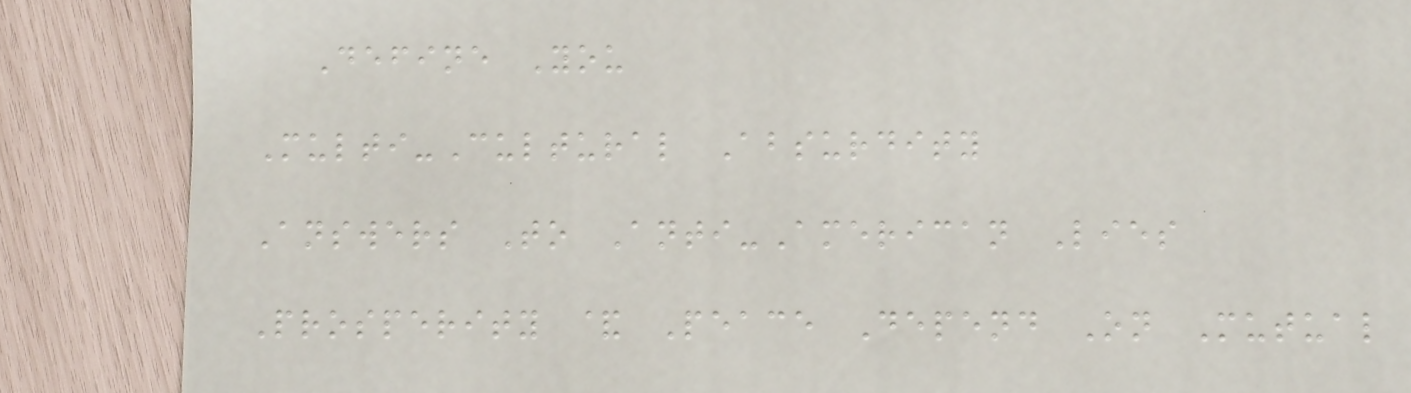Define You
Multi-Cultural Absurdity
Answers To Anti-American Lies
Prosperity & Peace Depend On Mutual
